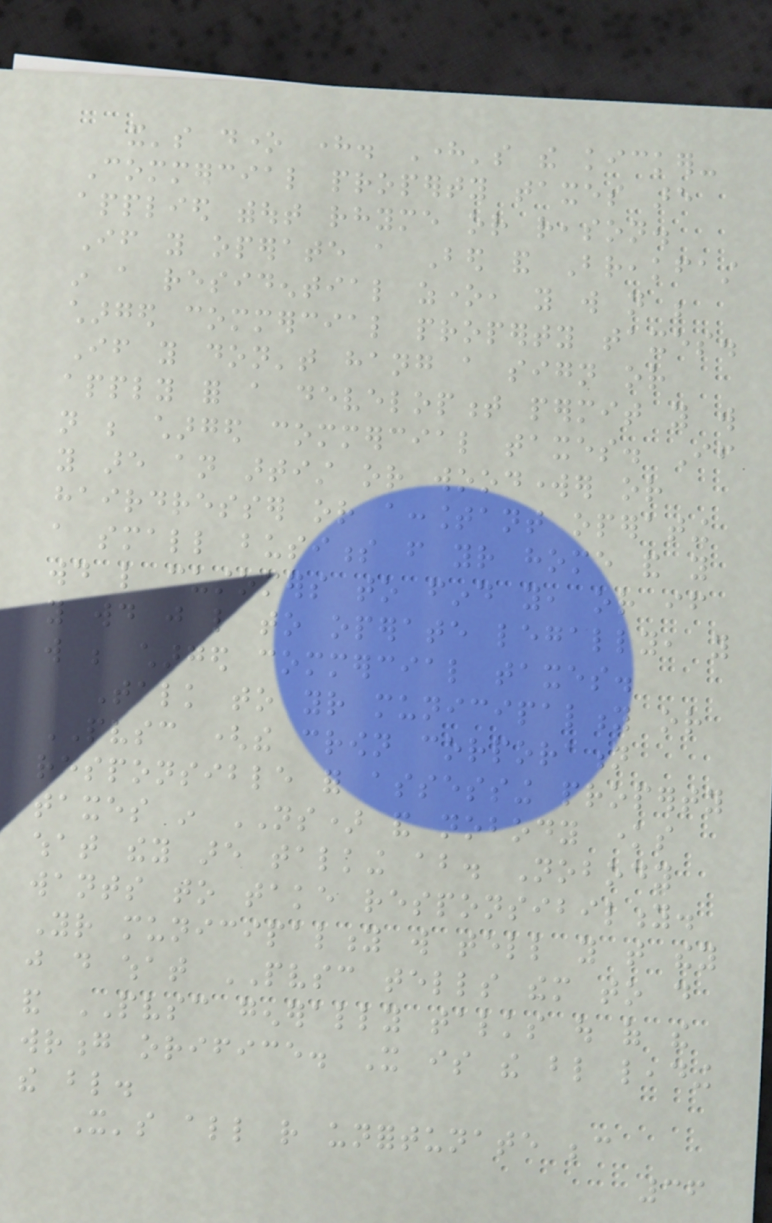it's done here. Here's the kicker-
Commercial property taxes are
applied without rhyme or reason.
If you operate a Bed and Breakfast
in a residential zone, you will not be
charged commercial property taxes.
If you don't hang a sign or
apply for a development permit you will
not be charged commercial taxes. If
you are an artist or woodworker or
hairdresser or accountant operating
a small business from your home and you
would like customers to find you, or if
you would just like to operate legally, you
will be charged commercial taxes.
Talk to your municipality or
PVSC (the crown corporation
responsible for assessing property
taxes in NS) and nobody knows
what they are talking about. Nobody
wants to take responsibility.
Your municipality will tell you that they
just do what PVSC tells them to do
and PVSC generally talks out of the
wrong orifice. It is the blind leading
the blind.
It's all rather unfortunate because
36
